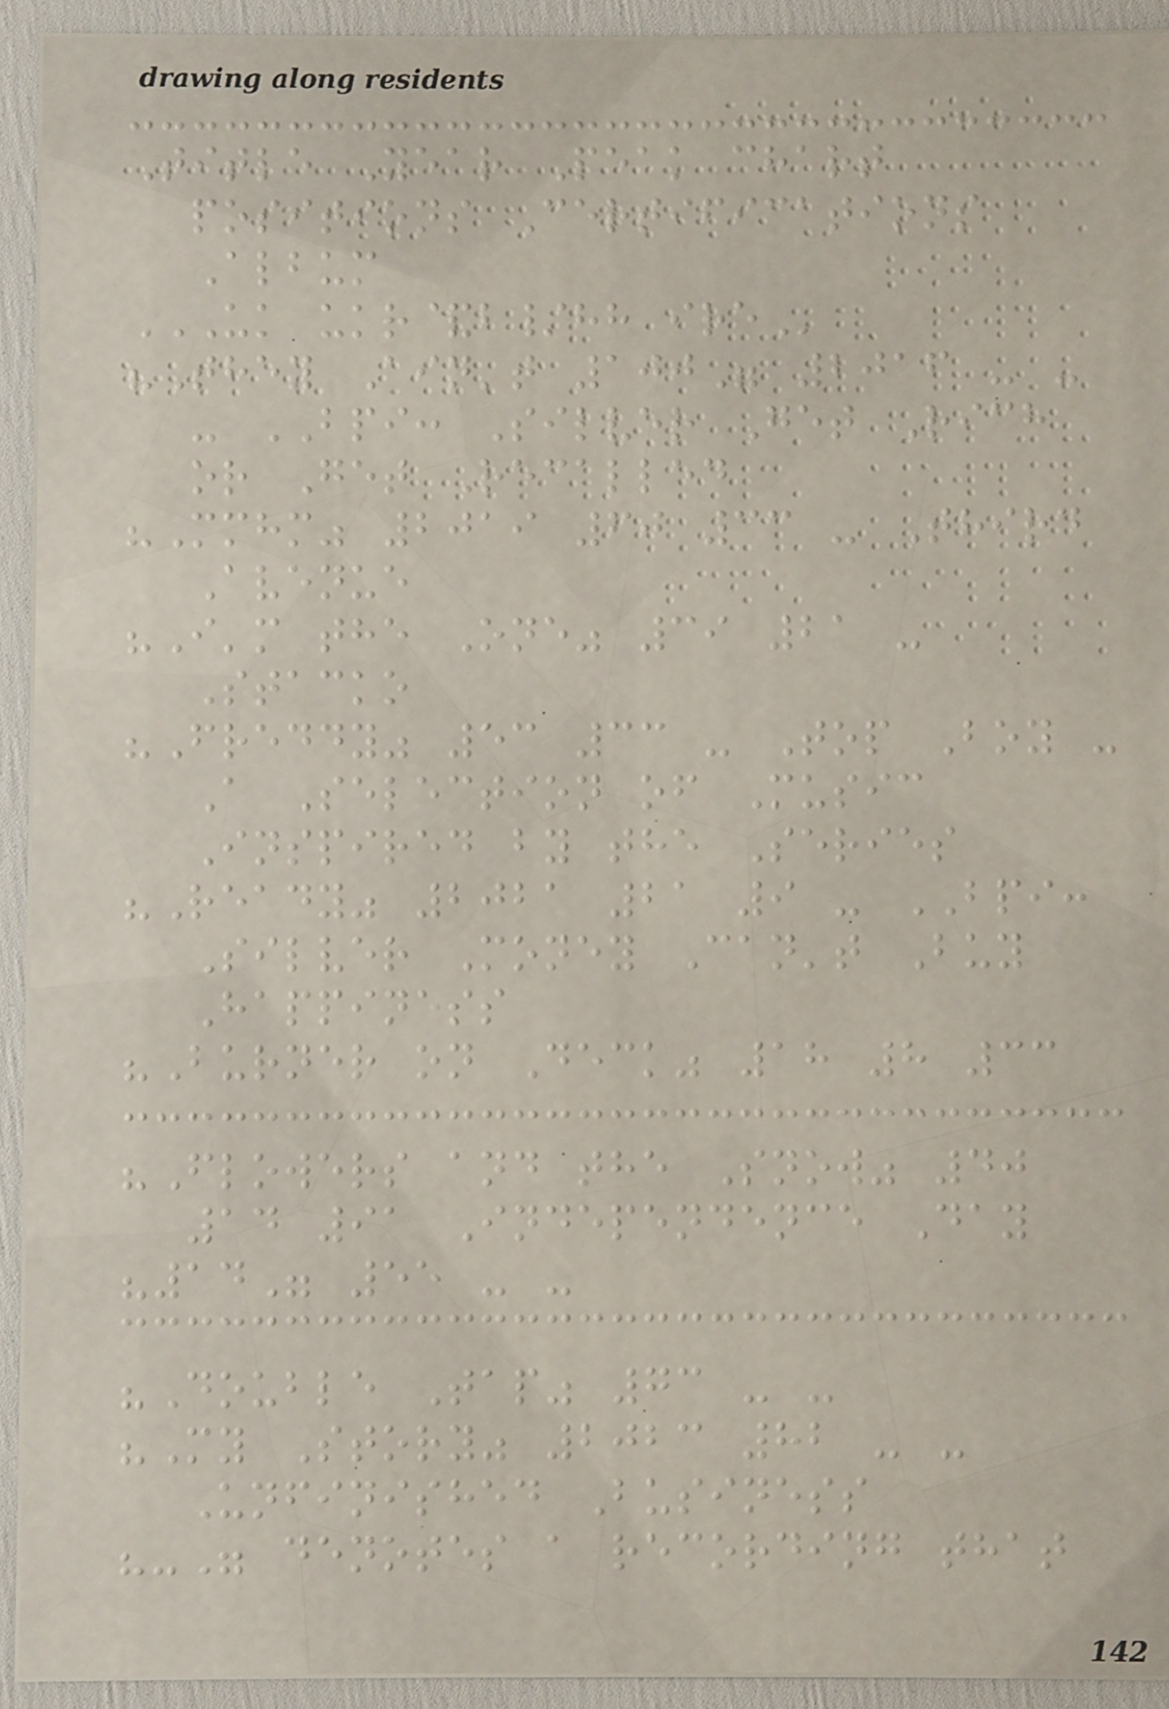Title Year Peak chart
positions Certifications
Album
UK UKR&B/HH IRE
"They Ain't 100" 2016 - -
- BPI: Silver Get Rich
or Get Recalled
"Mmhm" 2019 60 33 - Third
Avenue
"I'm the One" 39 21 -
Stacko
"Freddy" 53 33 - Top Boy -
A Selection of Music
Inspired by the Series
"Ready" 2021 21 9 - BPI:
Silver Money Can't Buy
Happiness
"Burner on Deck" 18 8 33
"Flowers and the Snow" 40
14 91 Independence Day
"14" 55 - -
"Double Tap" 73 - -
"My Story" 2023 82 - -
Unfinished Business
"-" denotes a recording that
